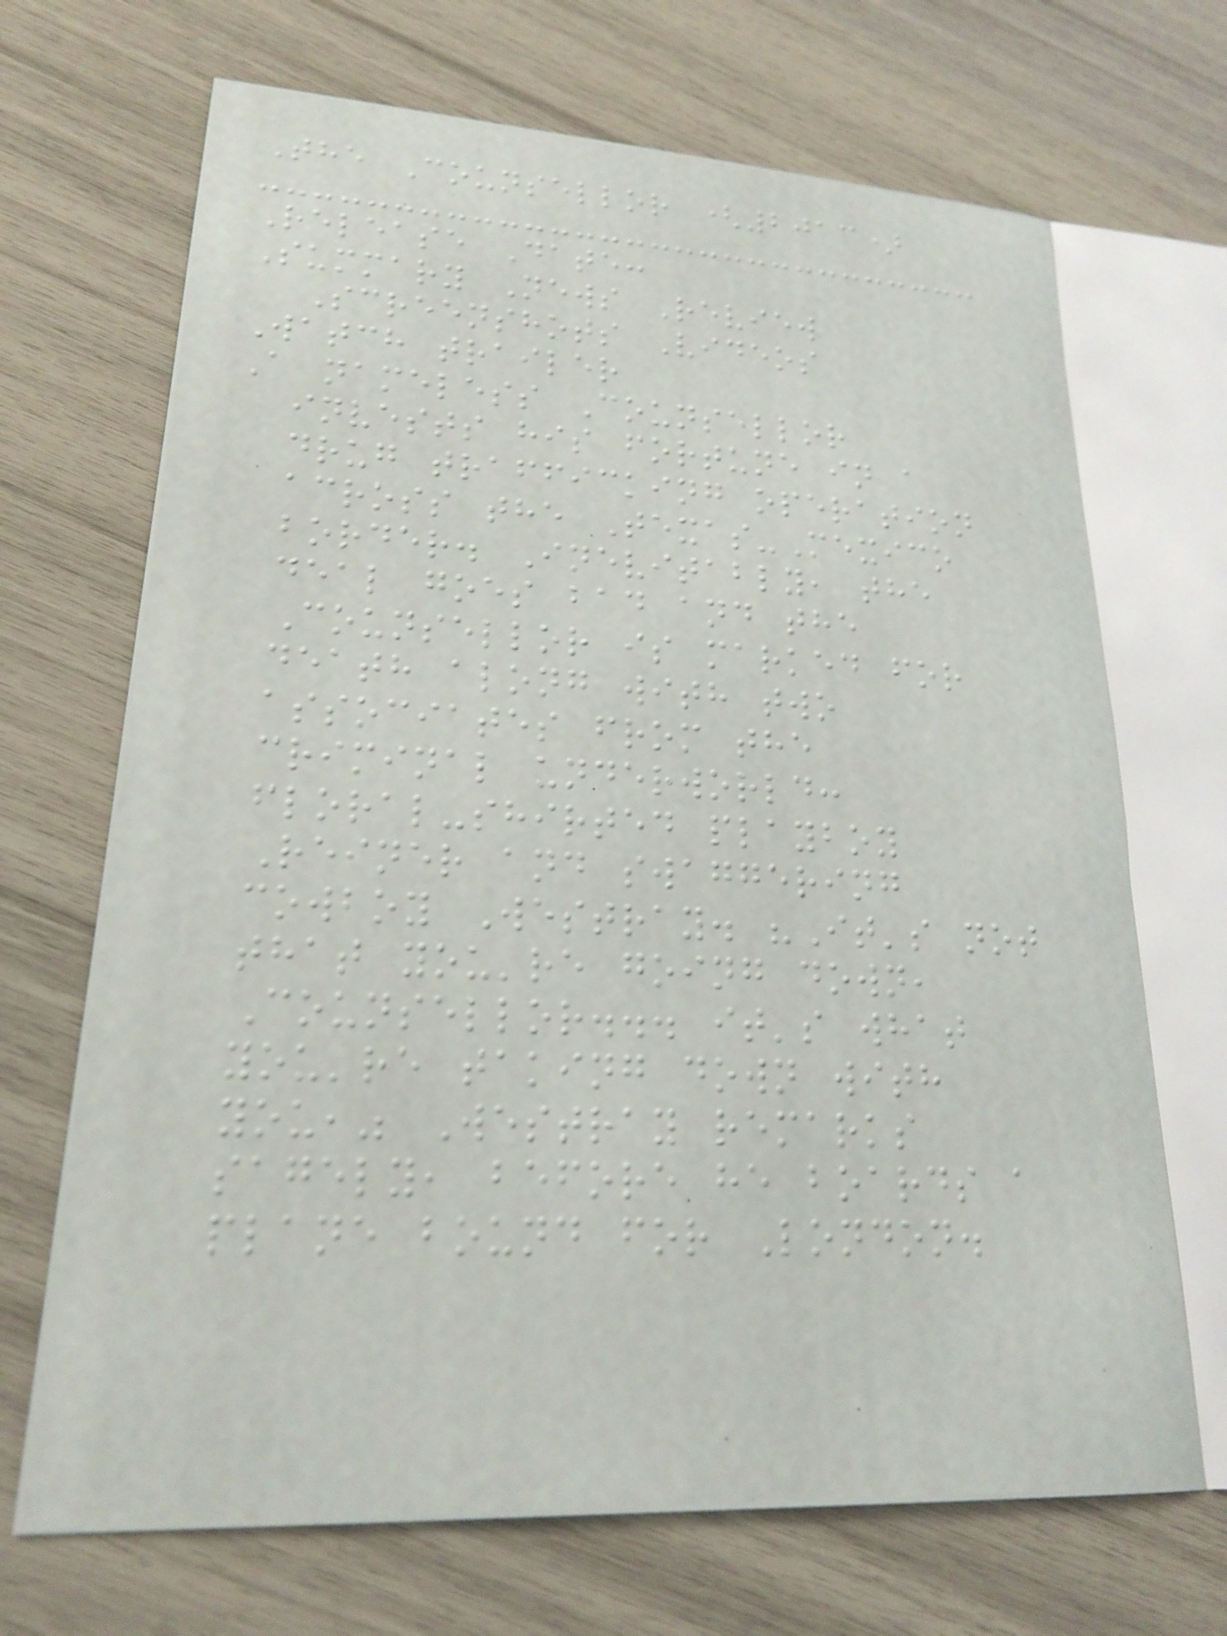The Counsellor (2013)
Release Date:
Summary News Review
Screenshots Videos
Watch trailer
A nameless Counsellor
invests his fortune in a
drug trafficking operation
across the Texas-Mexico
border. Inevitably, the
deal goes bad and the
Counsellor is marked for
death along with two
associates from the
criminal underworld:
floral-shirted playboy
Reiner and swaggering
cowboy Westray. "It's not
that you're going down,
Counsellor... it's what
you're taking down with
you," Westray remarks
sagely, before he boards a
plane bound for London.
